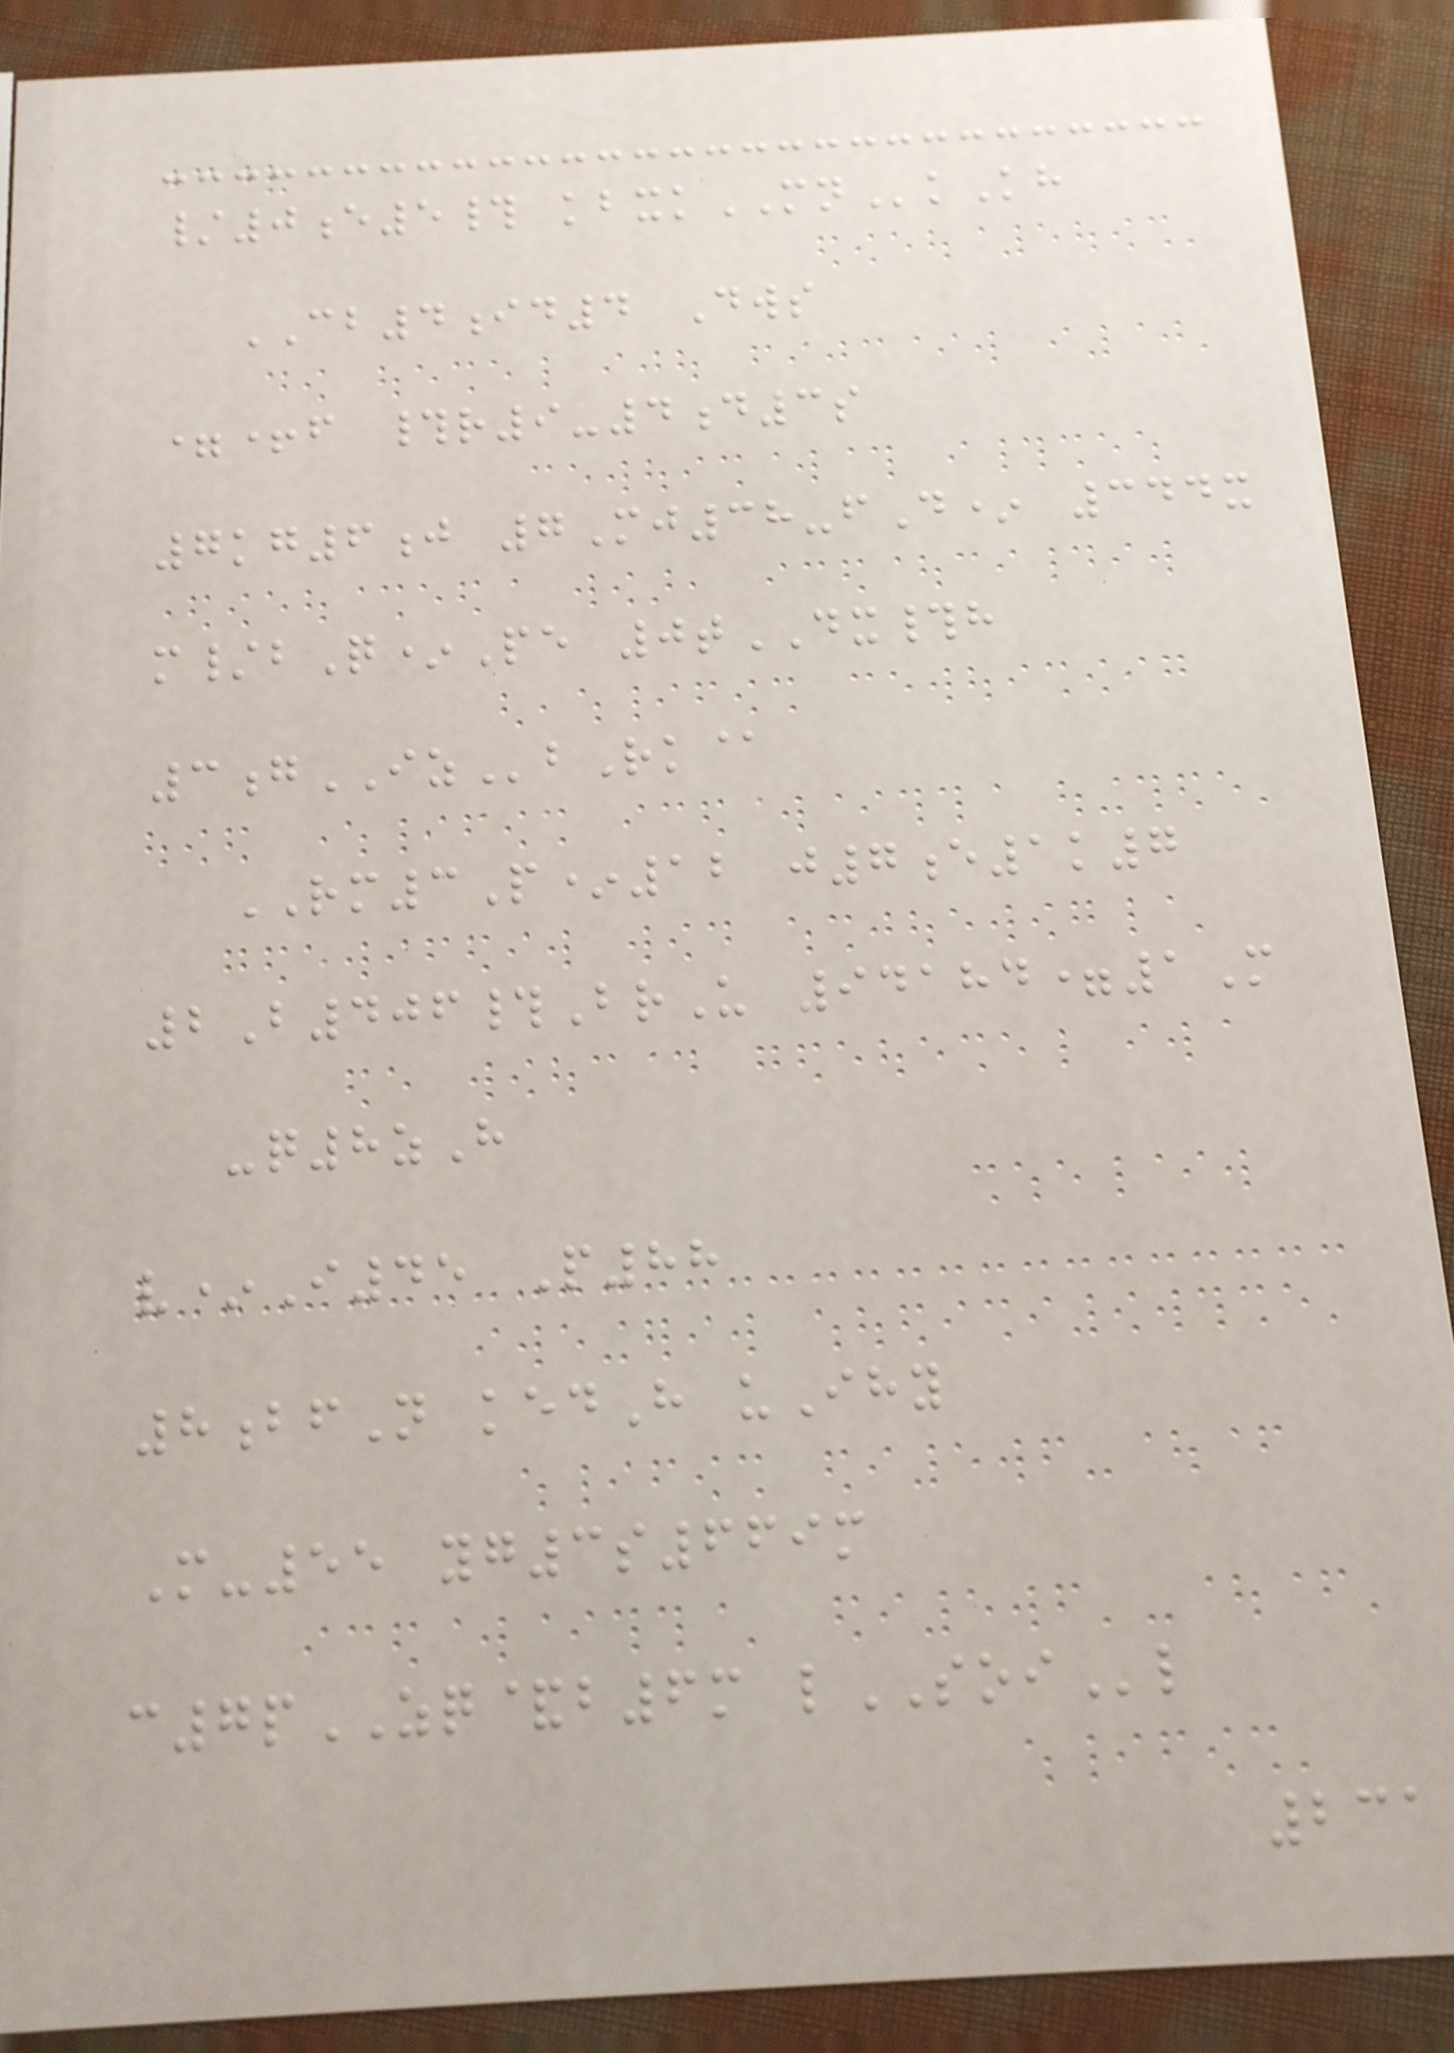/0e5# kbxkMNkKh
CB4id4 Dws
=+f #r9-4d3s
7kg6j 7Mj38-fD* 344x
m/bQ*Pe 0tDX#h
3gIZbRk@
RM3P*12 j7e1k7
2B406#BrU 94184=1M
-q8zH
v*I45 P88
8bfN kedH uIhy
M-55 yg3s669m
c7pZQ&b6m lSOIl
231
